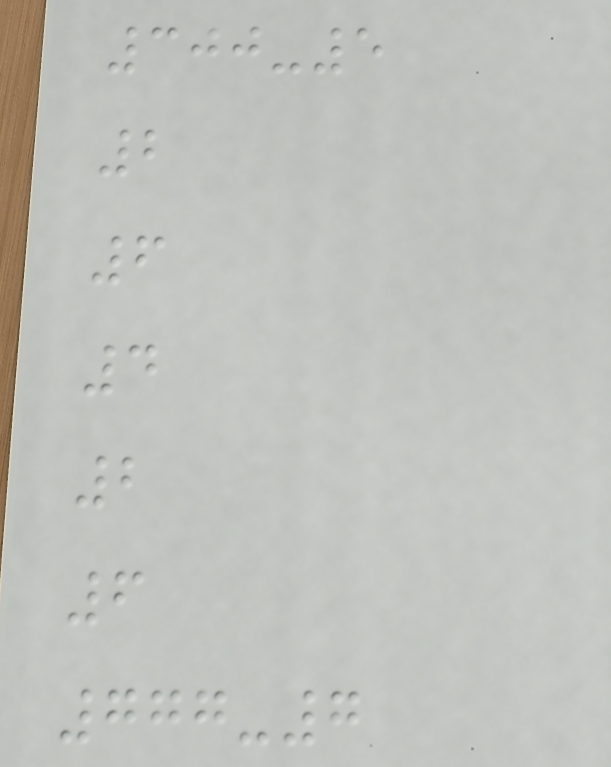300-5
2
6
4
2
6
777-7
